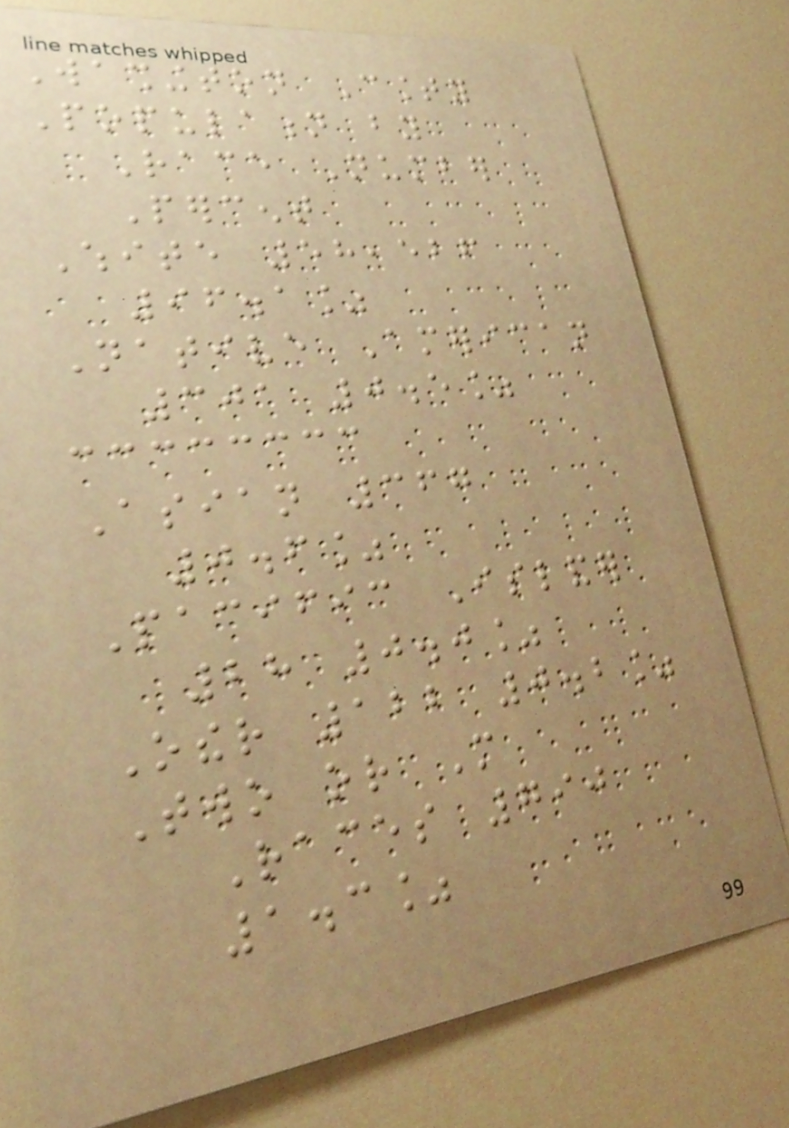Washington County
Population by
Race Number
Percent
White 58,526
96.1%
Native American
301 0.5%
Asian 367
0.6%
Pacific Islander
28 0.0%
Other 122 0.2%
Two or More
Races 790
1.3%
